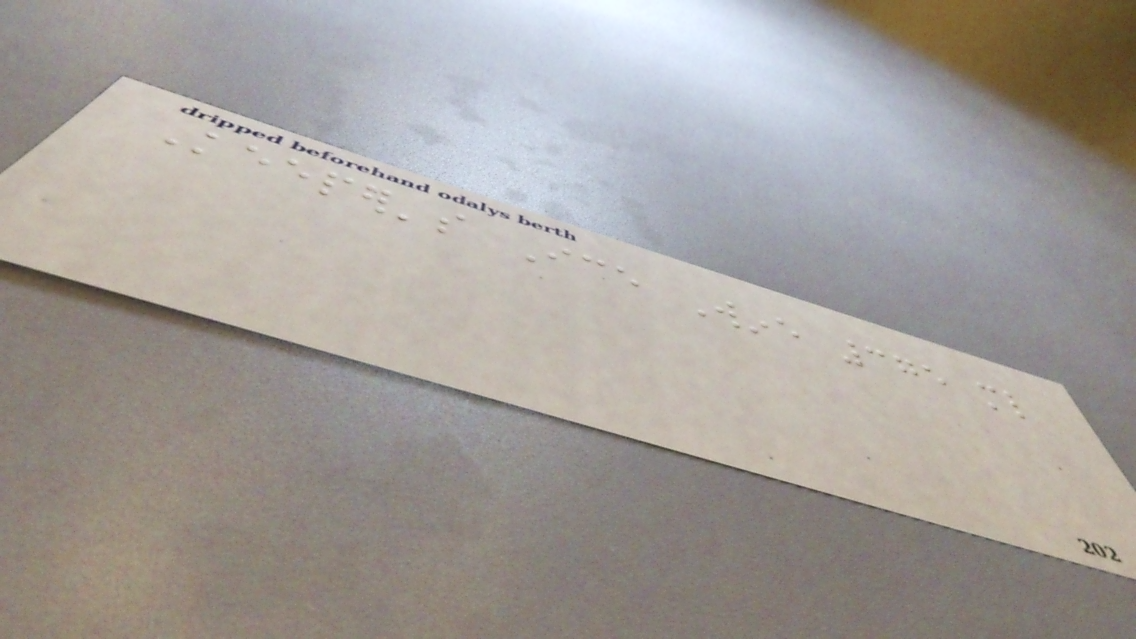Keeper's Ice Wine 375 ml
